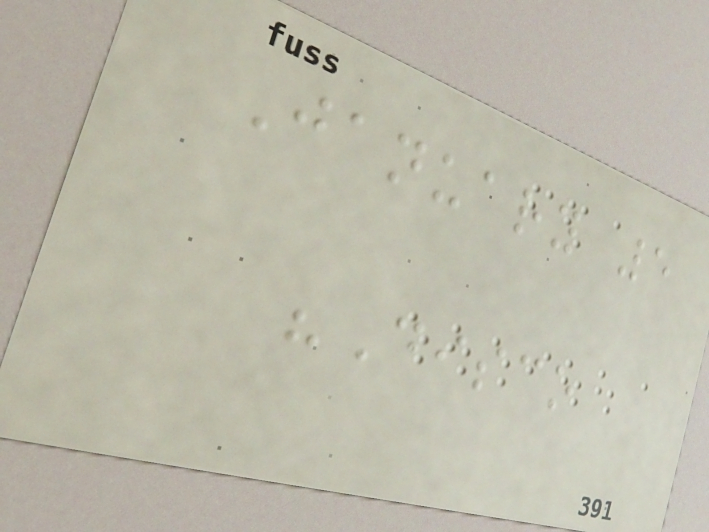January 5
"Disco
